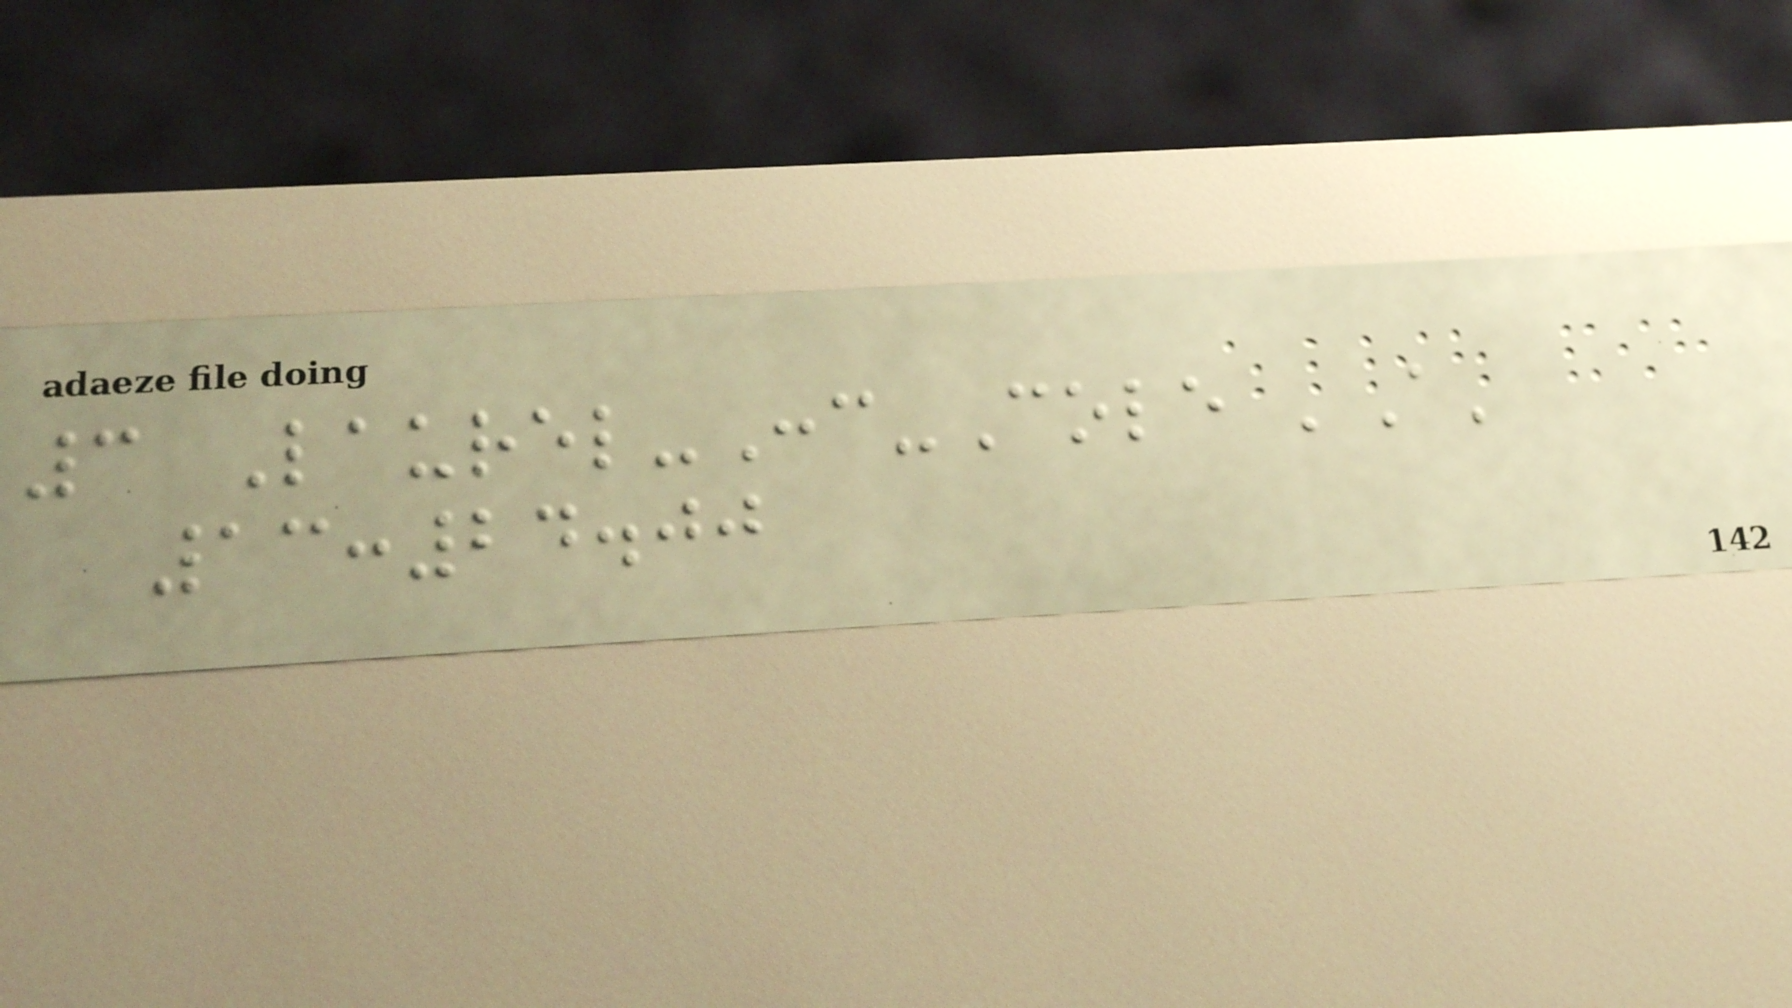3 Laurel-Conc-Cole 'A'
13:24.00
